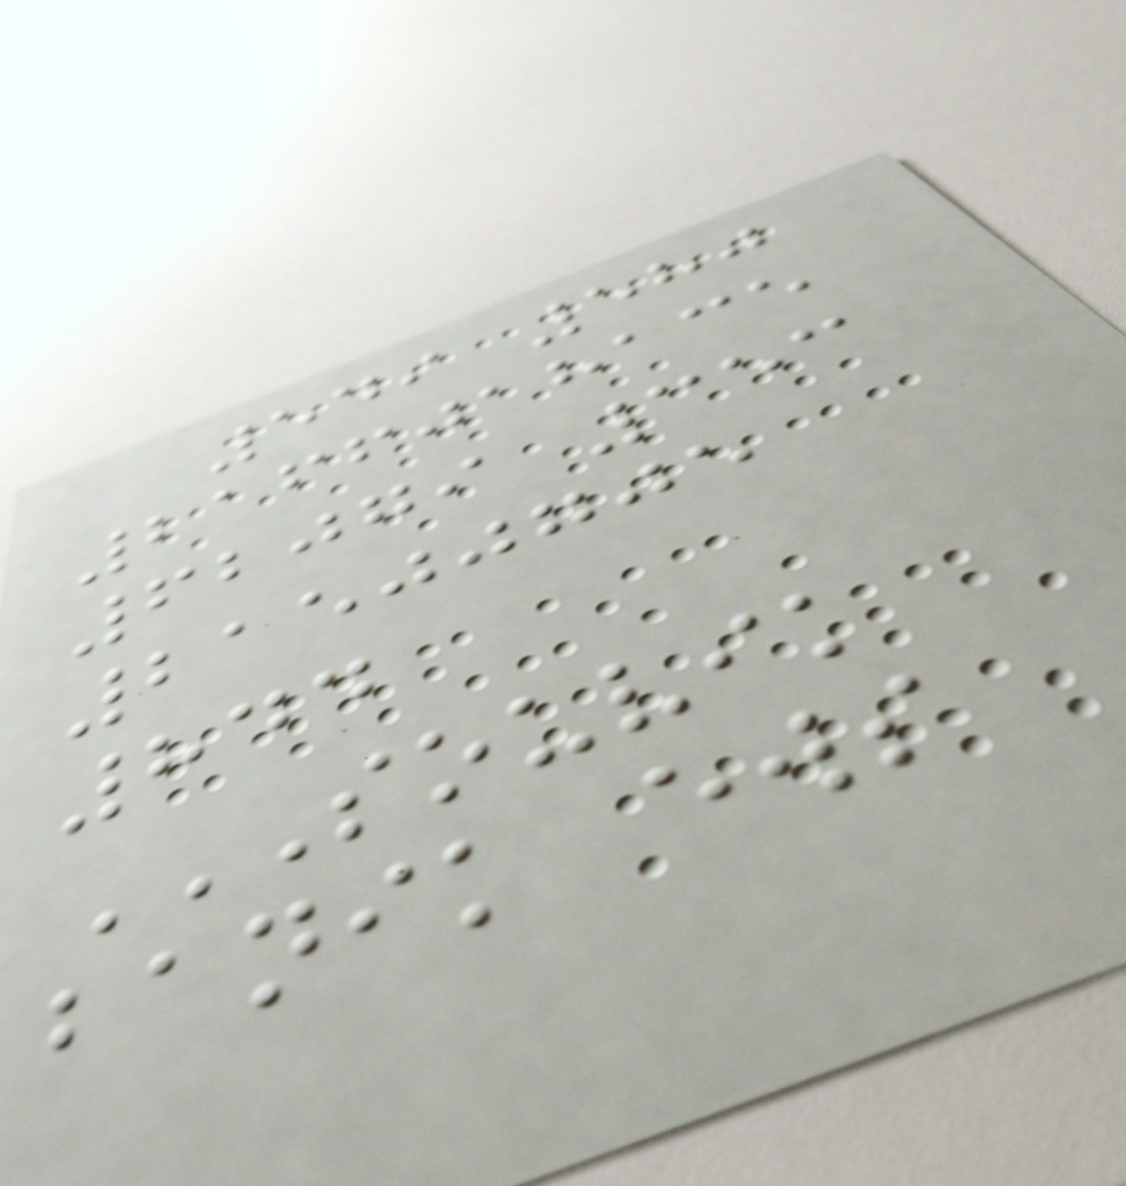549 580
2166018135
62079 353
21500705
844
SOUVIK
BANIK EWS
